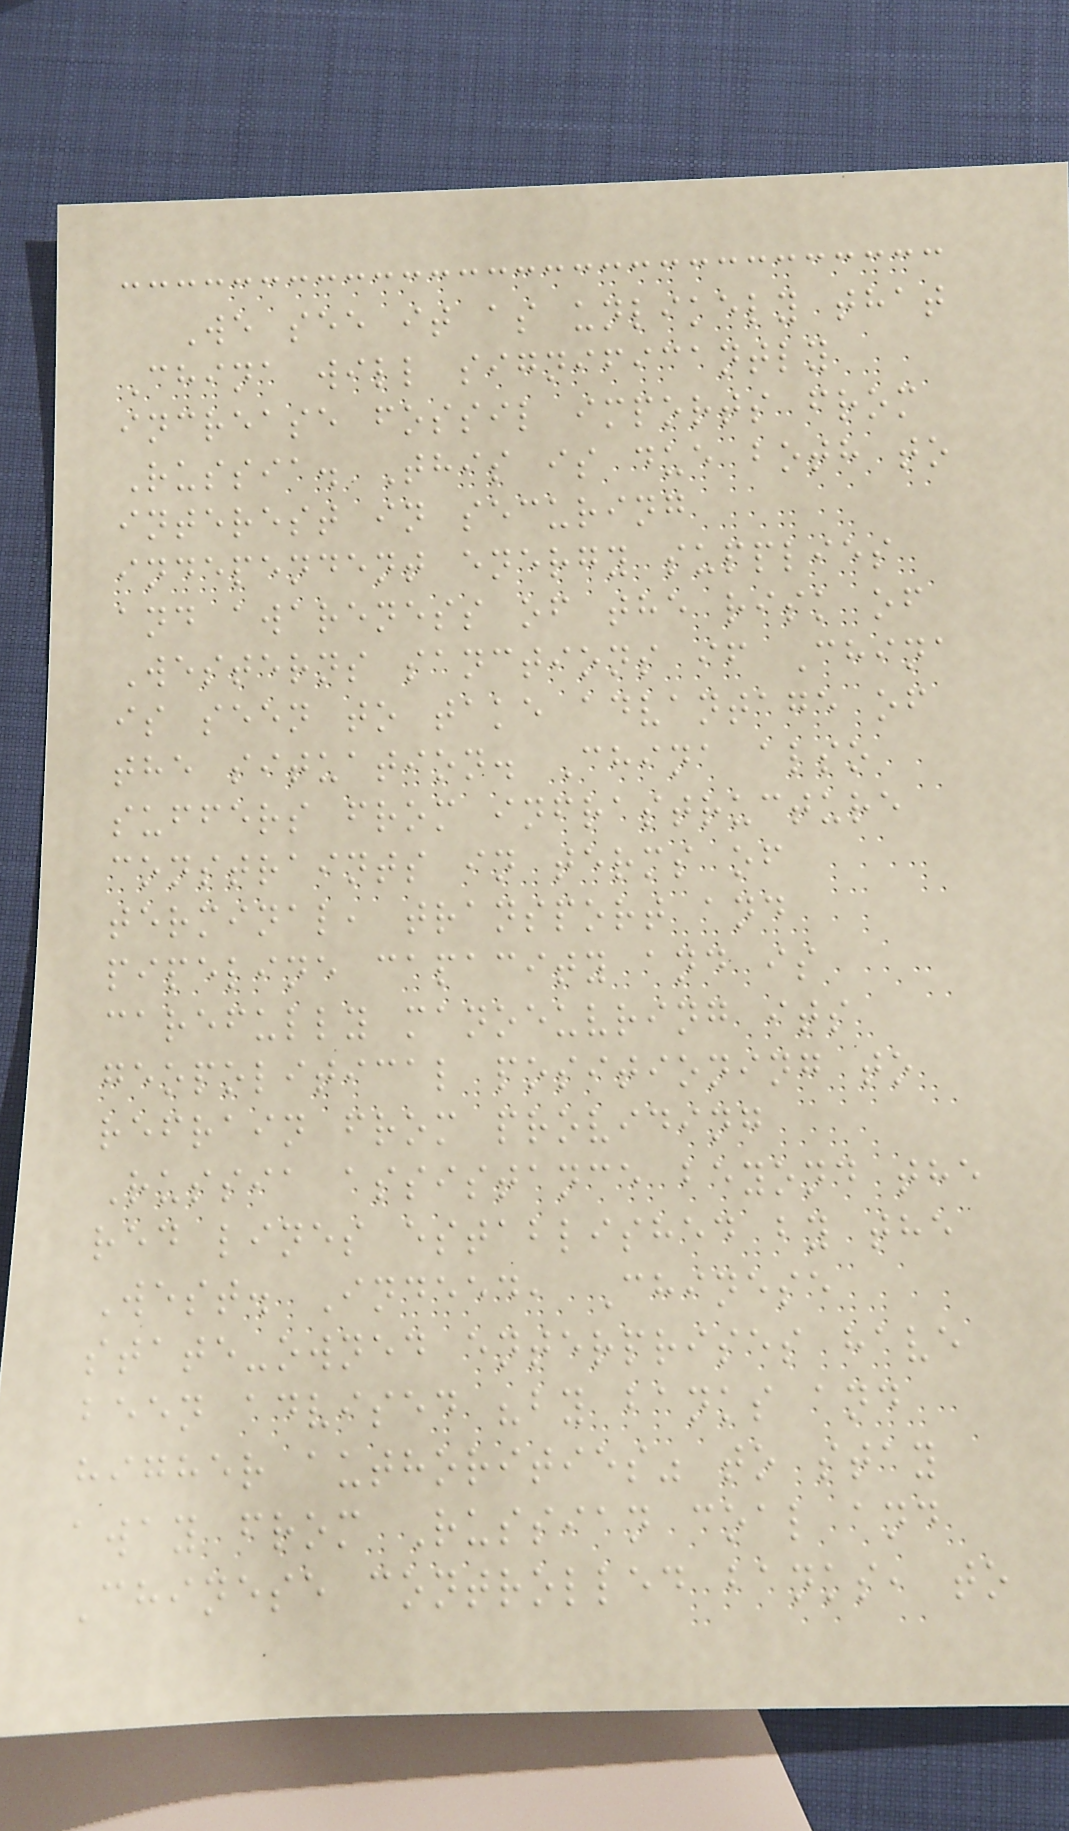We see it as unlikely that
China will significantly
increase fossil imports from
Russia. This is due both to
interest in securing
independent energy supplies
and awareness of the risk of
Westerns sanctions if China
is seen to take advantage of
the situation. China also
suffers from infrastructure
constraints in terms of
terminal, transport and
pipeline capacity and is
carefully manoeuvring its
geopolitical positioning to
refrain from providing
Russia assistance beyond the
red lines established by the
West. Indeed, Chinese
state-owned enterprises have
been advised "by banks and
higher authorities" to stay
away from Russian coal and
Chinese controlled banks, to
